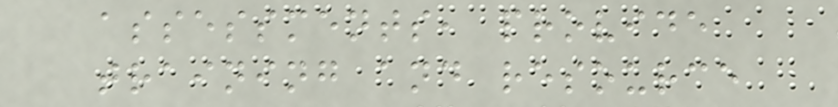assessments, provide
training and resource
